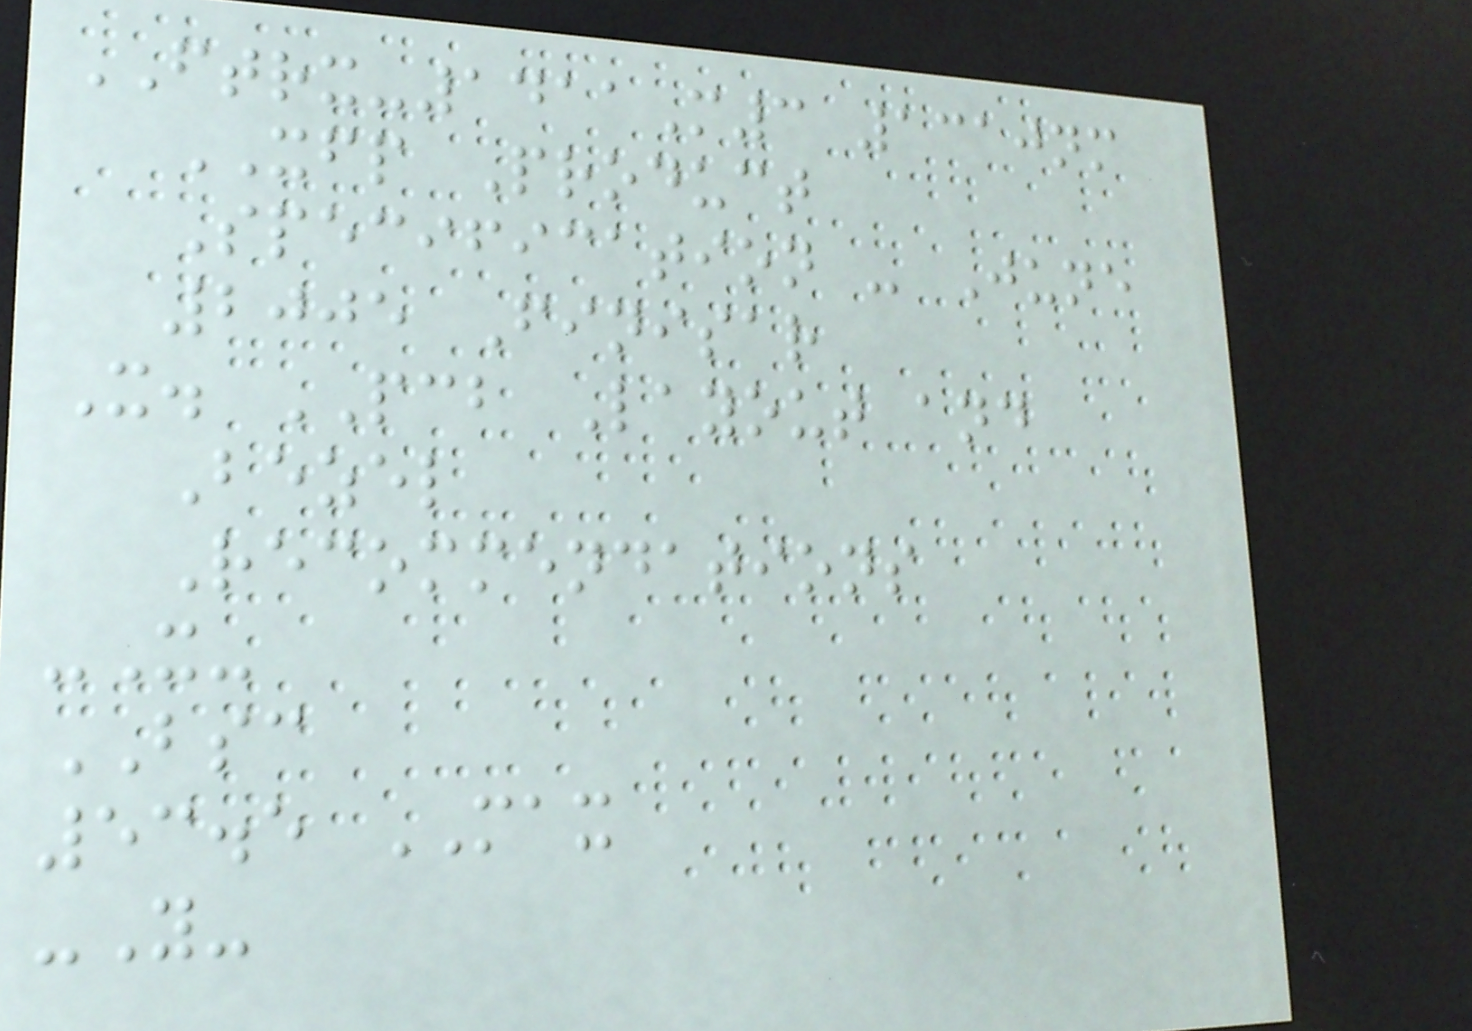FTRX-1411M3 1310nm
XFP Product
Specification - June
2005 Finisar
X. PCB Layout and
Bezel
Recommendations
-X-
BSC
53.5 MAX
-Y-
